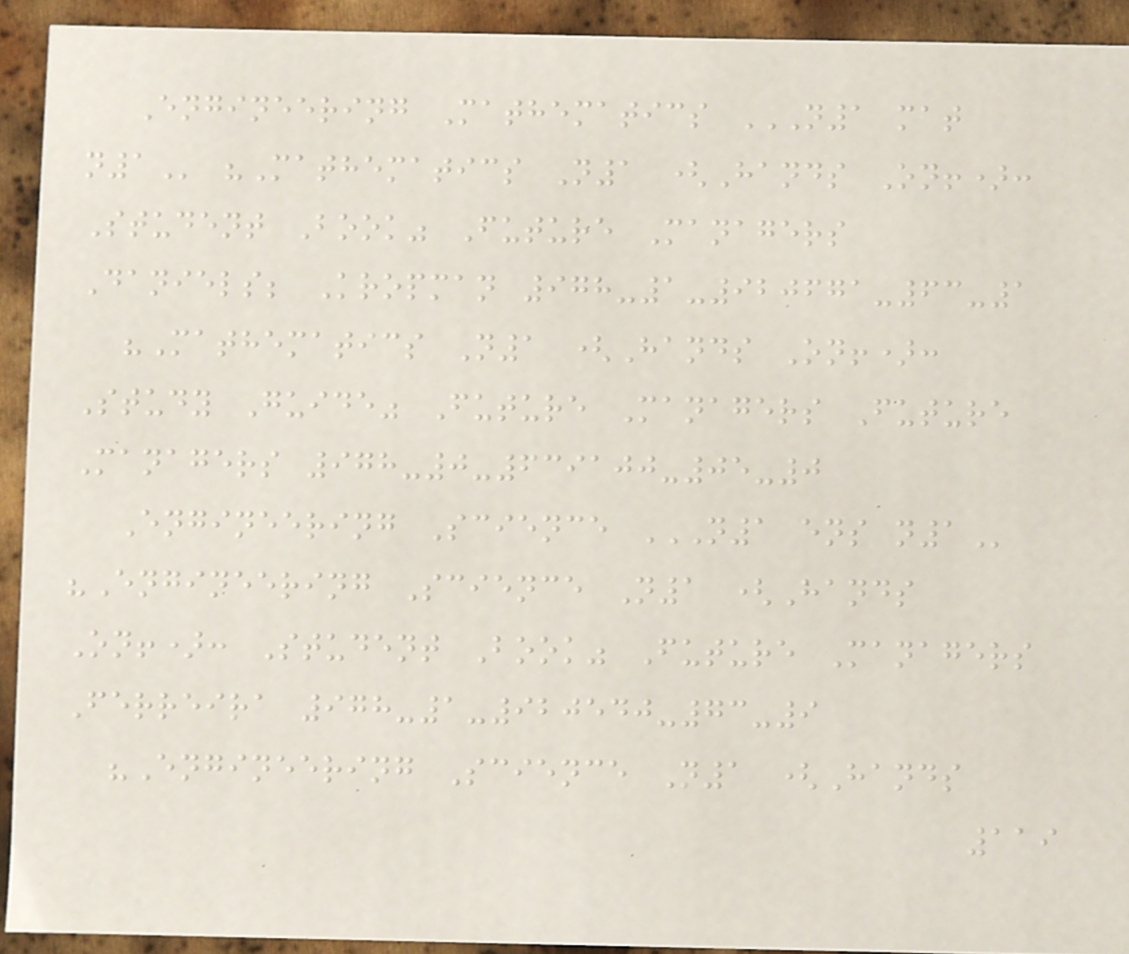Engineering Mathematics N1 MAT
N1 "Mathematics N1 (Hands On!):
Student Book" Future Managers
Daniels; Kropman 978-1-920671-63-1
"Mathematics N1 (Hands On!):
Study Guide" Future Managers Future
Managers 978-0-639100-05-0
Engineering Science N1 ENS N1
"Engineering Science N1 (Hands
On!): Student Book" Future Managers
Ferreira 978-1-920540-73-9
"Engineering Science N1 (Hands
119
